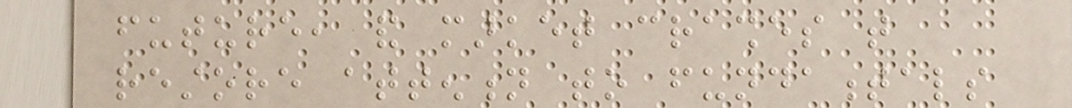future, and market crashes that
restore attention to fundamentals
